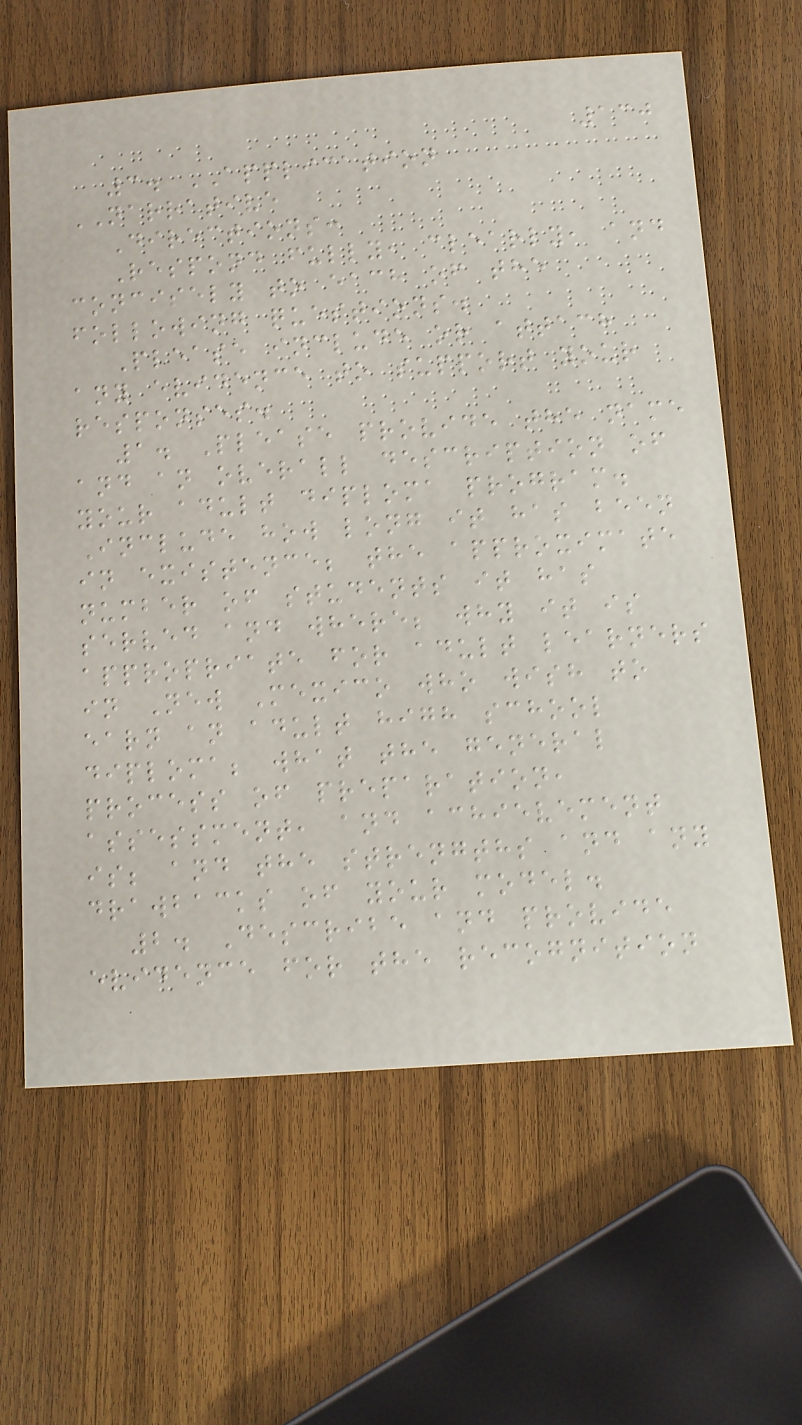130
3. APPLICATION
NARRATIVE
Directions:
Respond fully, clearly, and
concisely to each of the
following questions.
Please include or attach
any evidence to support your
responses.
1. Please provide the name
and an overall description of
your adult diploma program.
Include how long it has been
in existence; the approximate
number of students it has
served and where; why it is
appropriate for adult learners
in New Mexico who wish to
earn an adult high school
diploma; what the general
process of preparation,
assessment, and achievement
is; and the strengths and any
drawbacks of your model.
2. Describe and provide
evidence for the recognition
